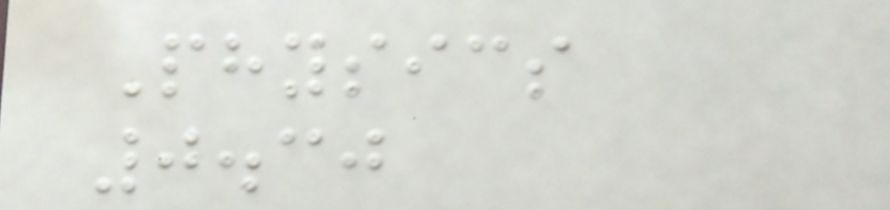Physics
0.30
